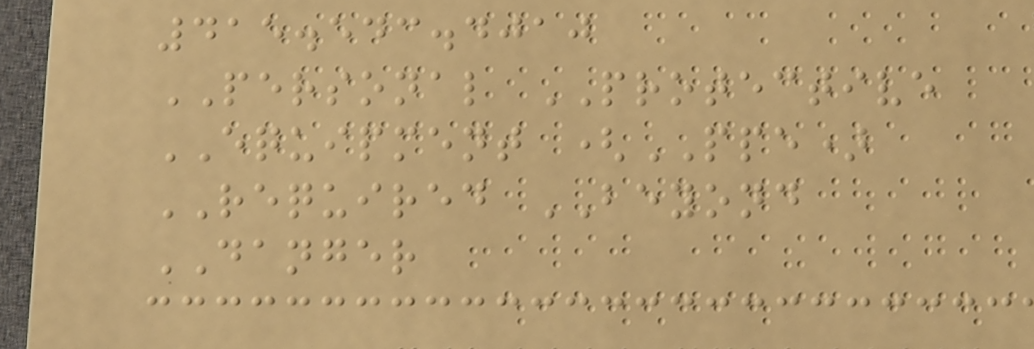415.543.4010
PERSONAL PROTECTIVE
EQUIPMENT (PPE)
REQUIRED BEYOND
DANGER
